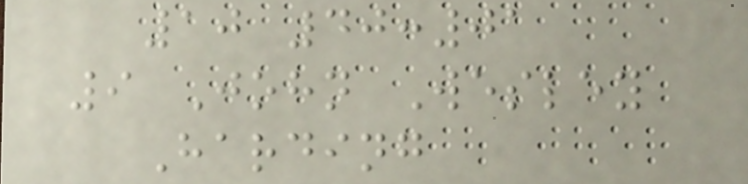10 40:01
9 John Wesley
Harding
